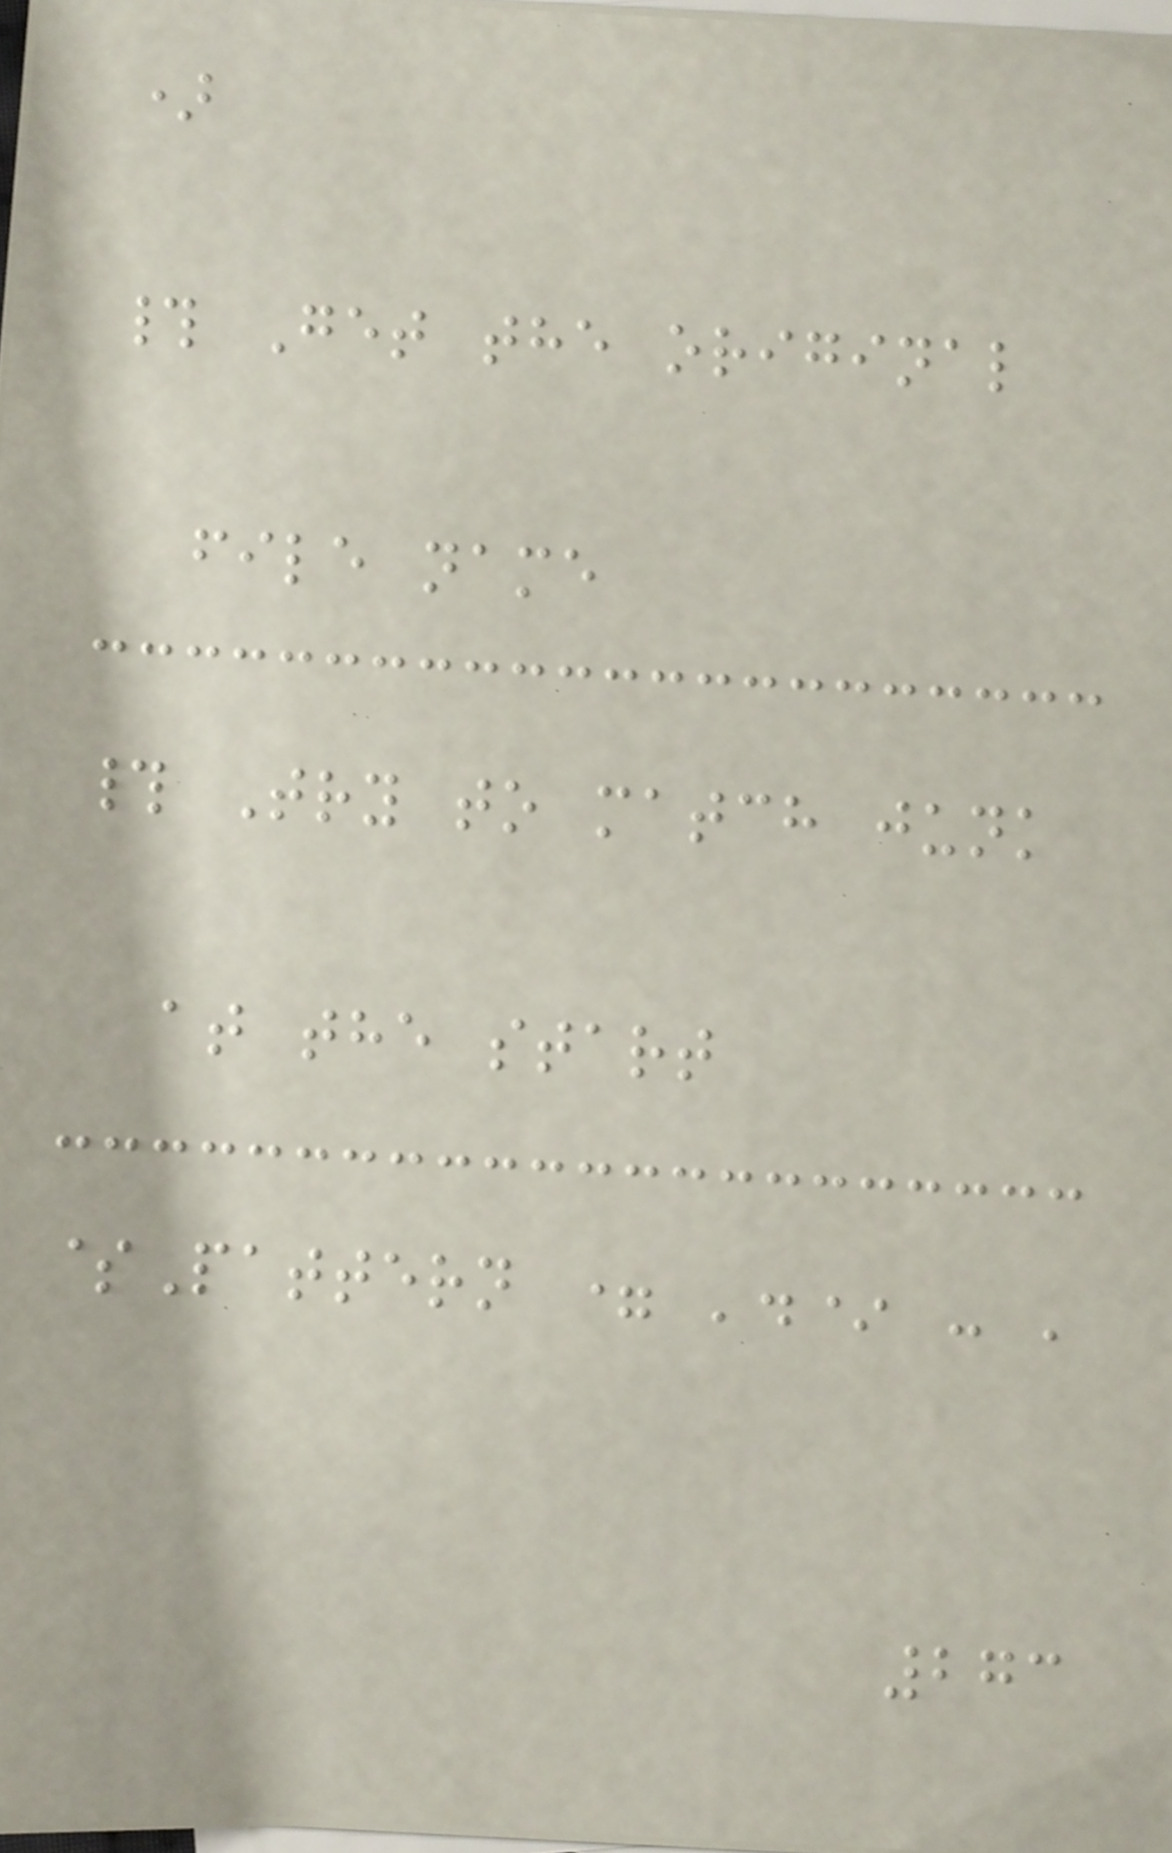)
# Get the original
file name
# Try to match junk
at the start
$Pattern = '.* - '
273
